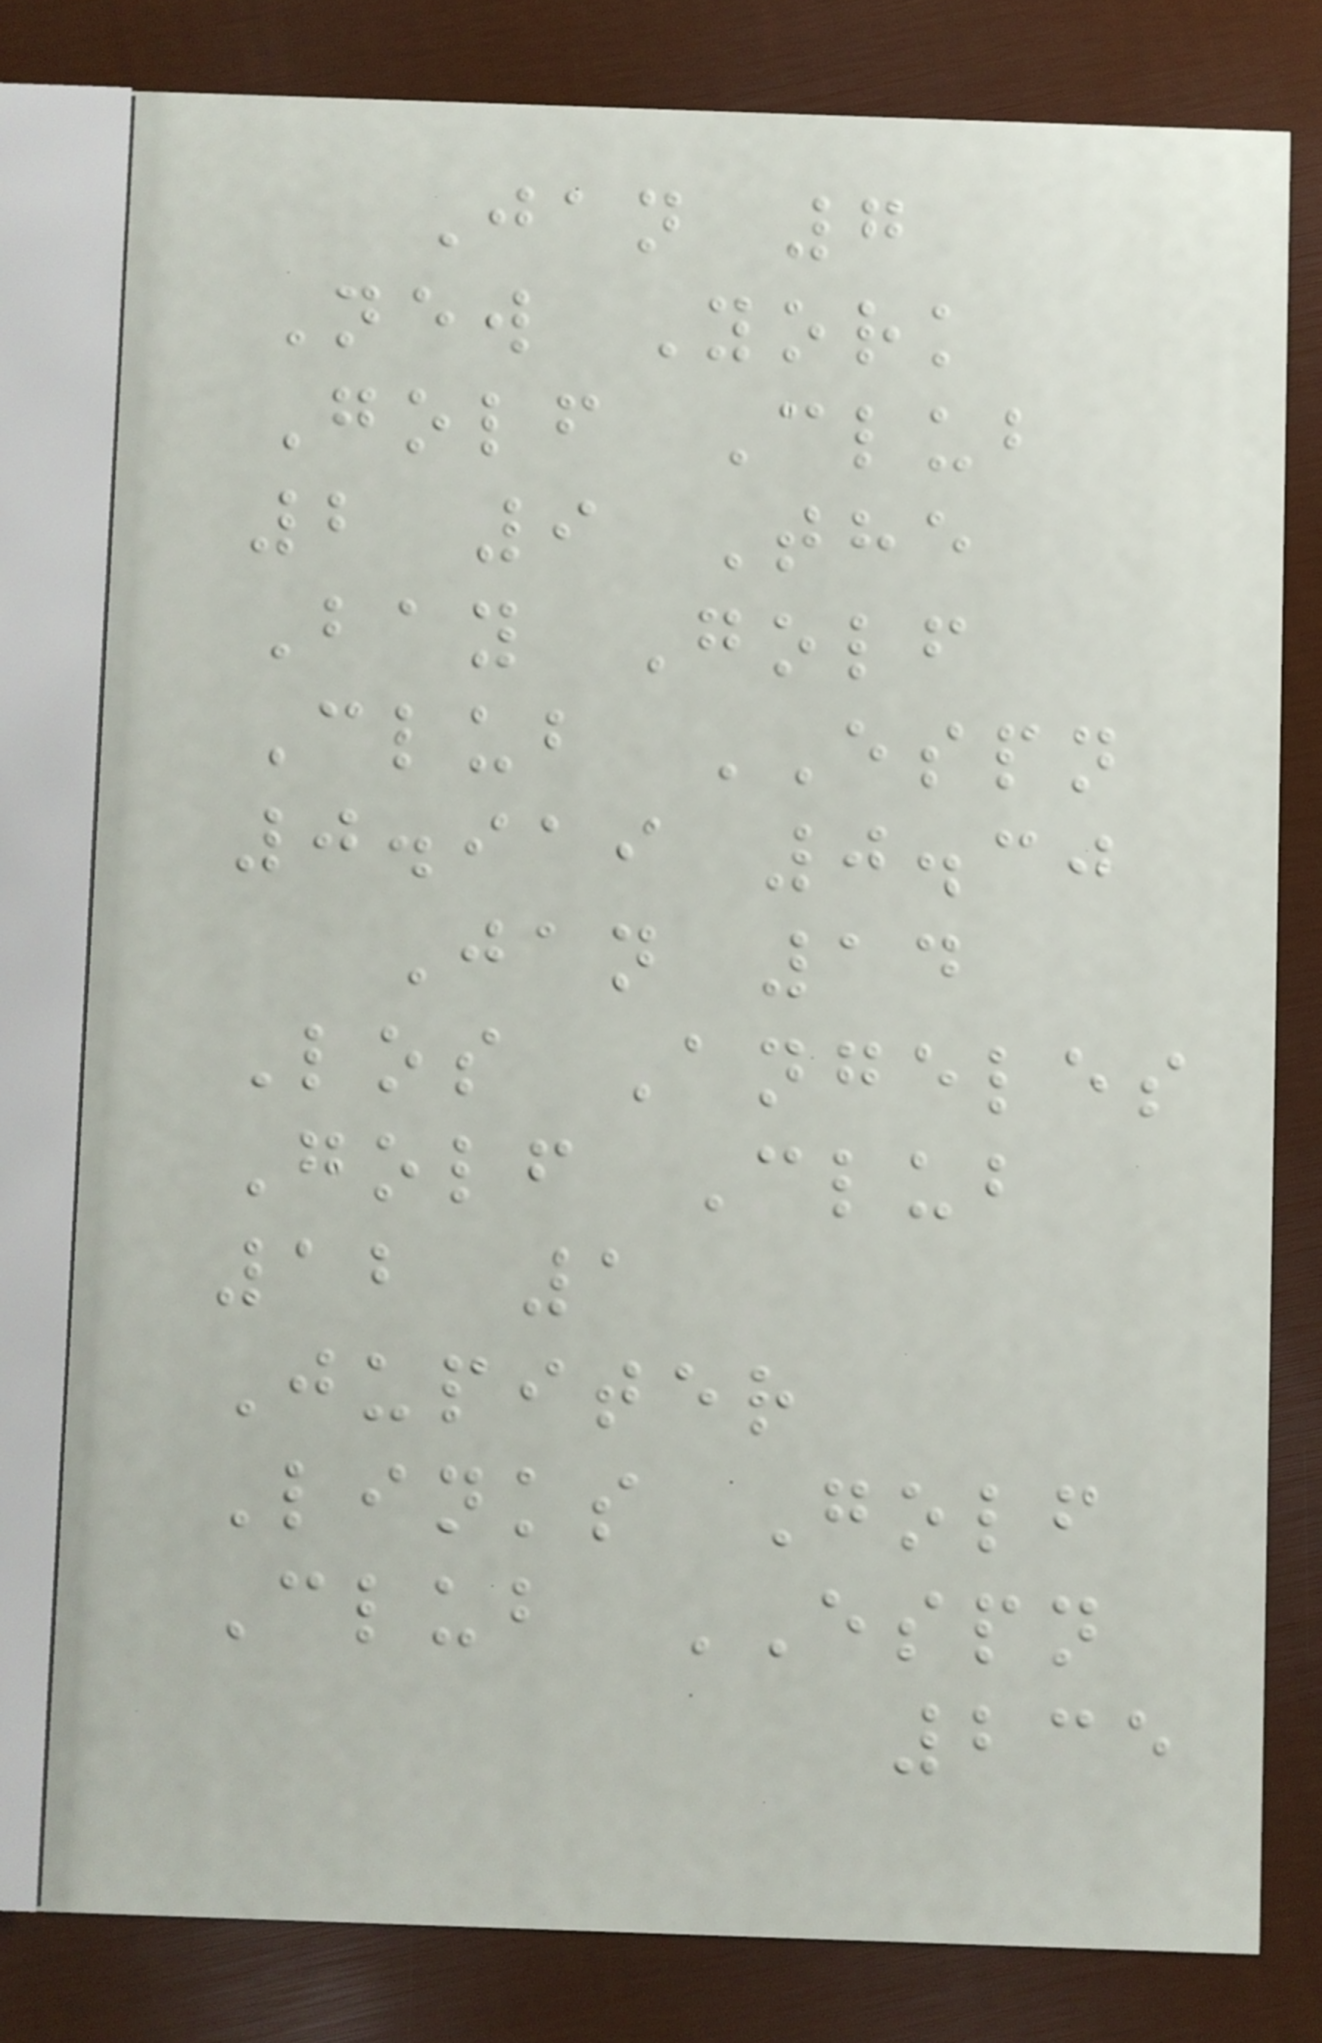Jan 7
New York
Golf Club
2 9 The
Bay Golf
Club ESPN
0.919 0.30
Jan 14
Los Angeles
Golf Club
12 1
Jupiter
Links Golf
Club ESPN
235
